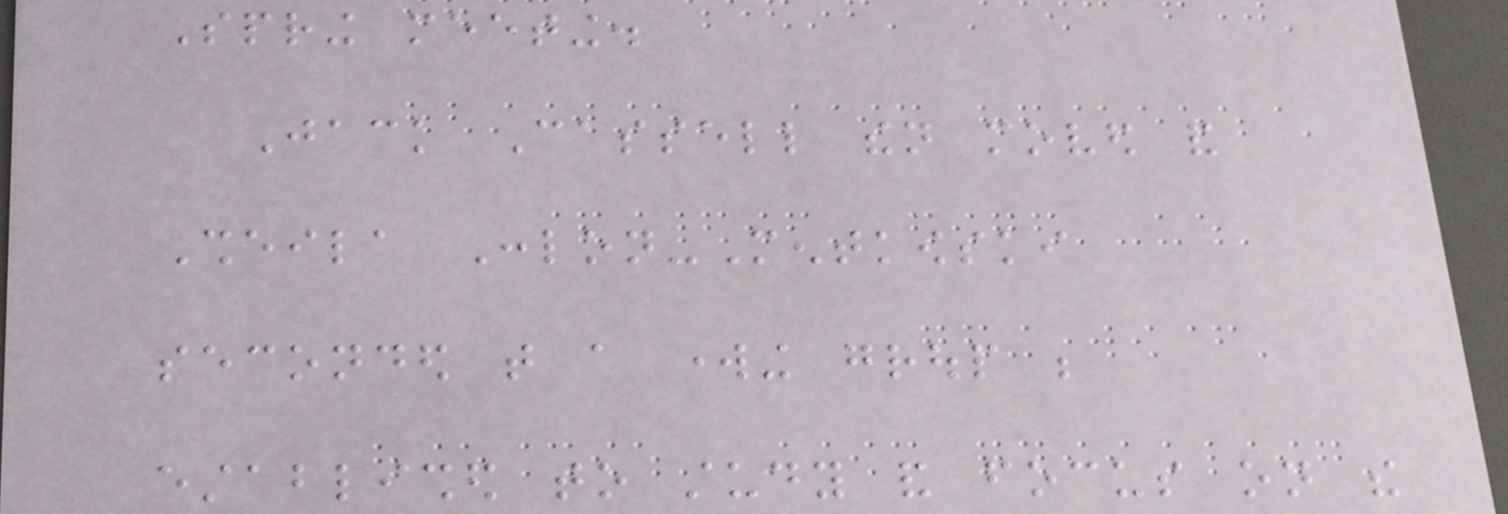Spring meeting.
Jack Cassell then moved and
Sheila Conlon-Mentkowski
seconded that a working group be
established to study and focus on the
